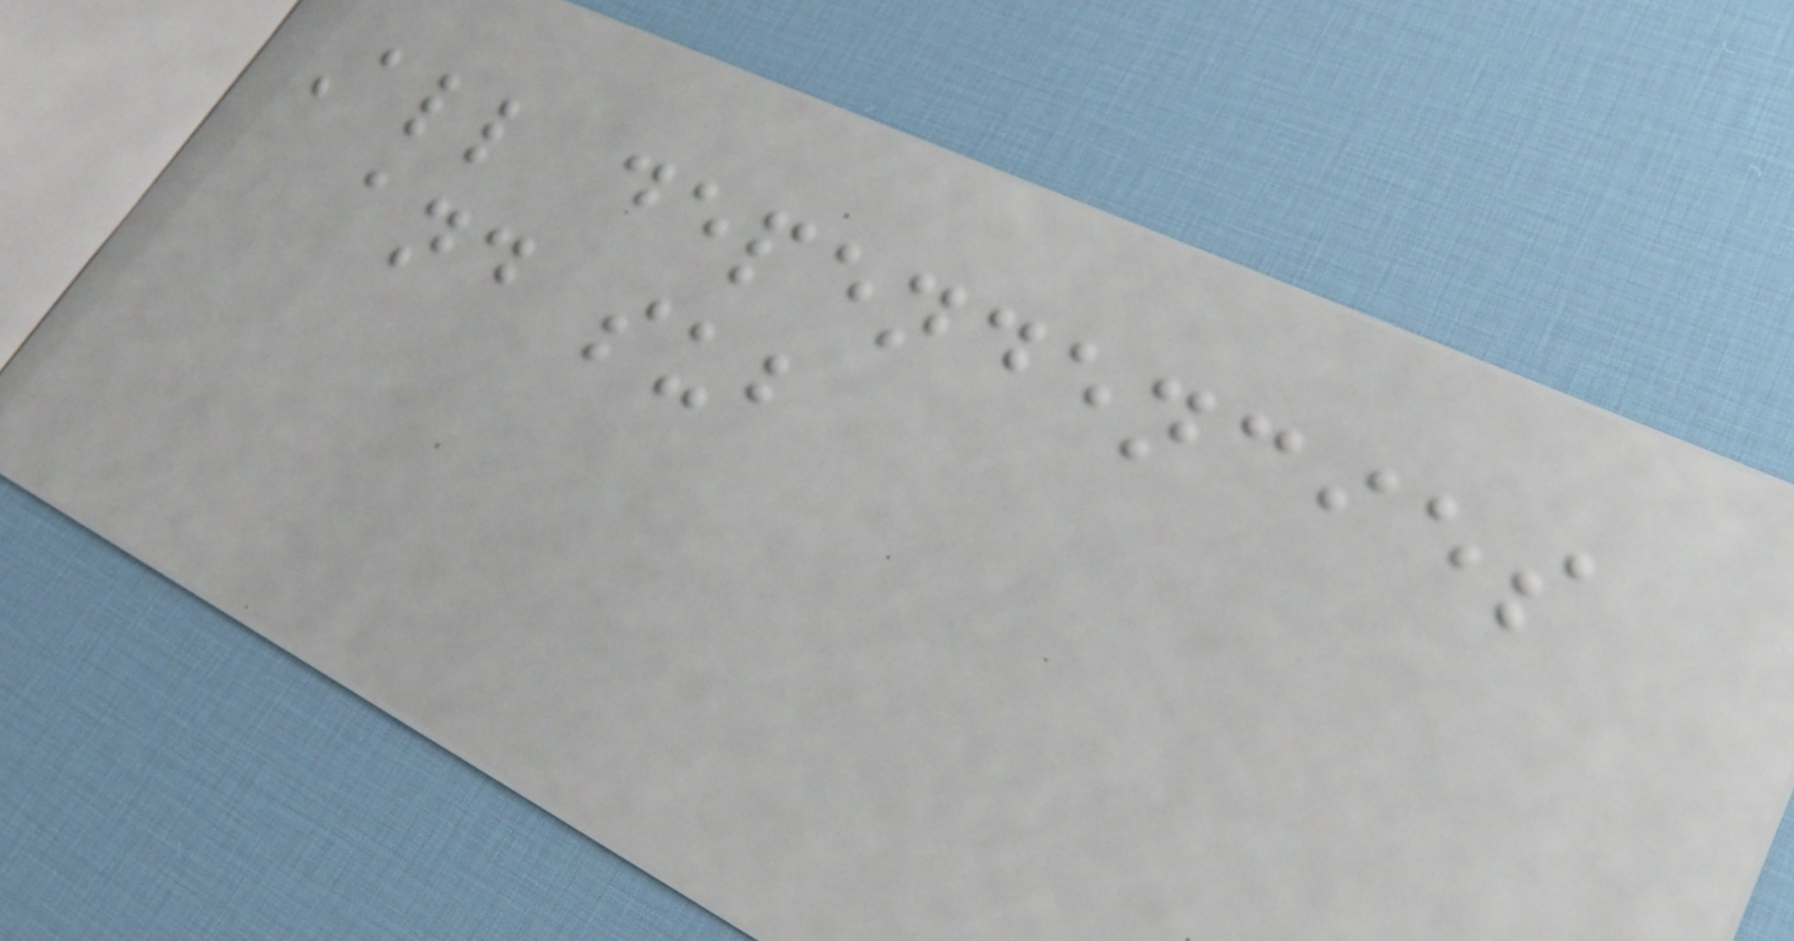All dependencies
and sub
